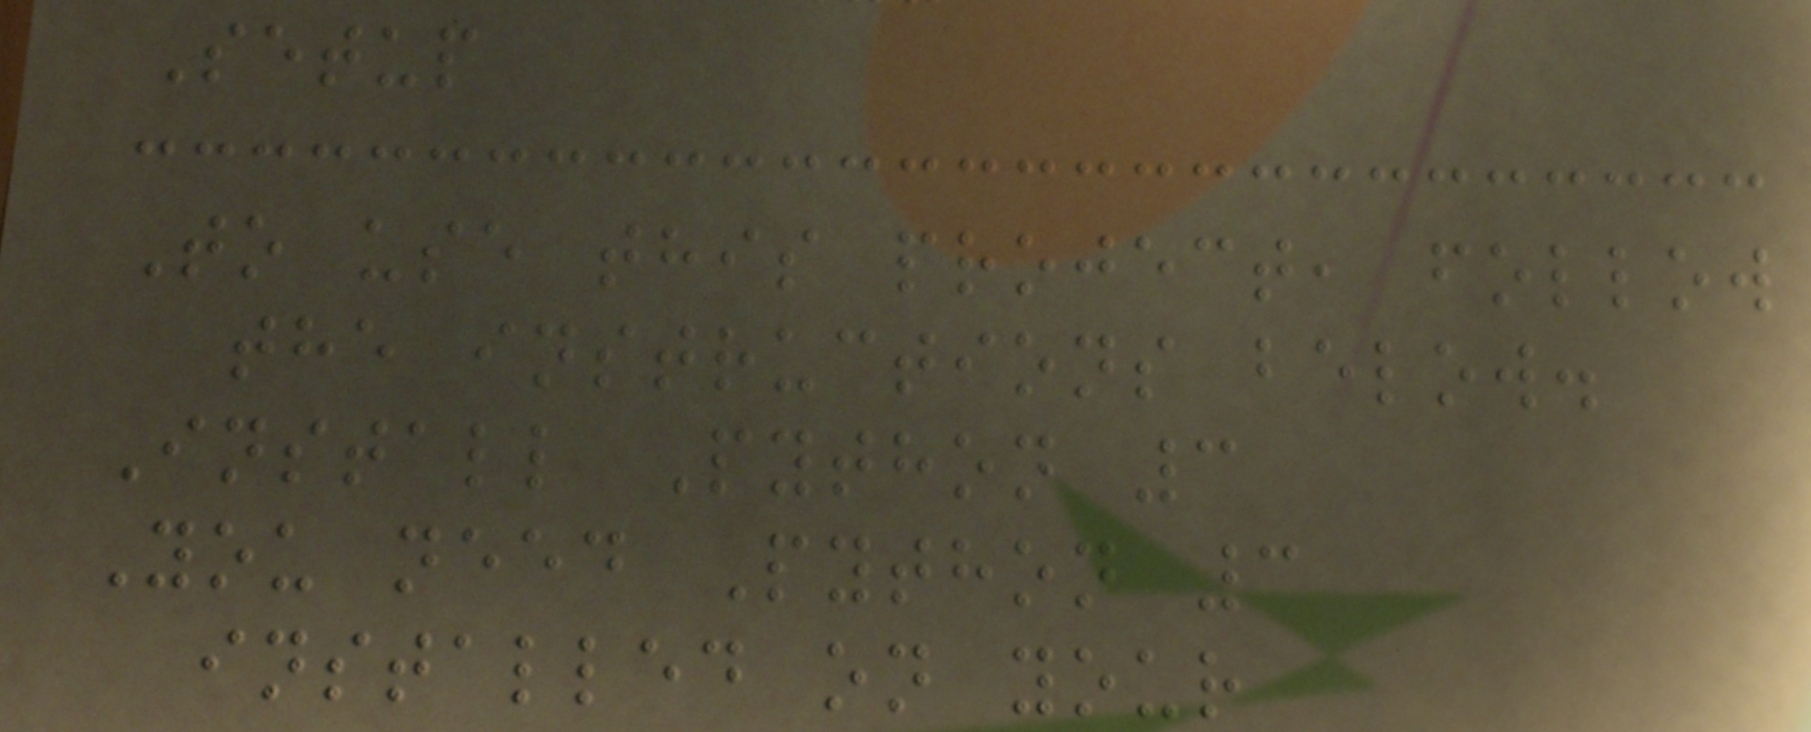Setup
To use this project, follow
the instructions below.
Install Python 3
You need Python 3
installed on your
